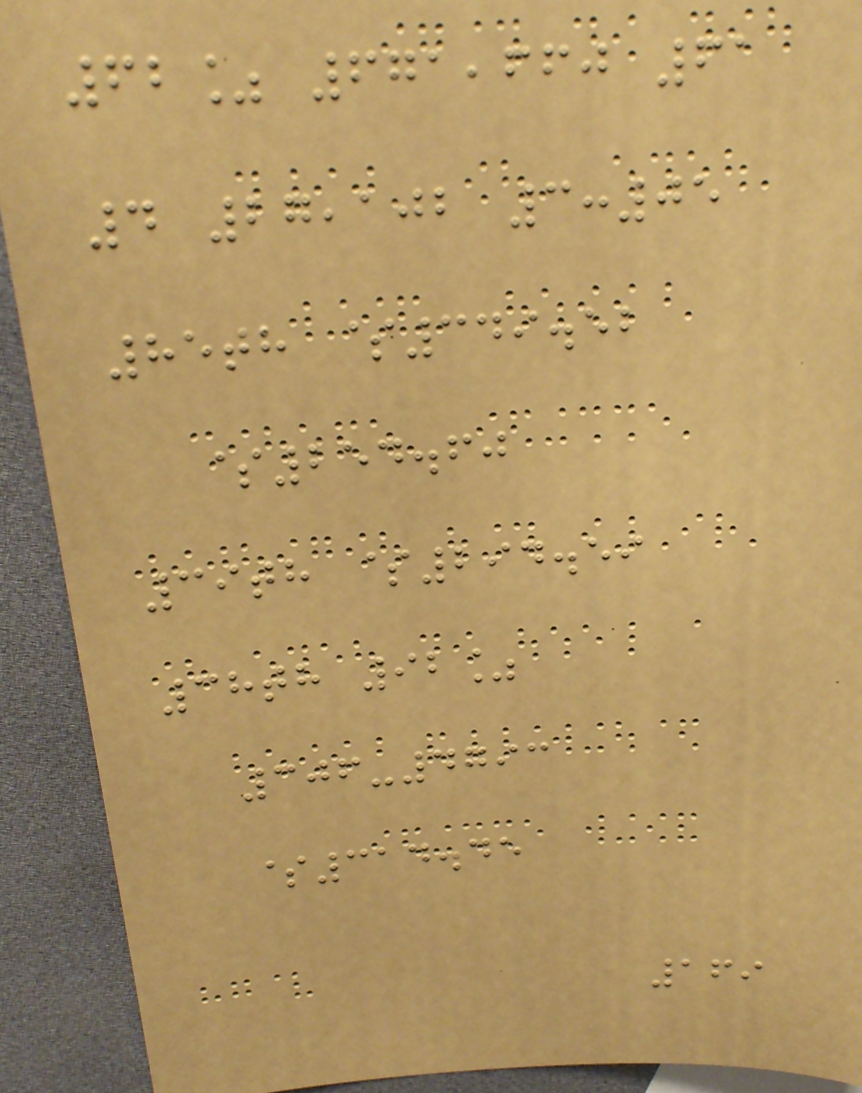62% 671,660 61
4 27,102 3:05
85th $349.52
$254.60
39th $294.59
38th 92%
306-4793
$314.45
169
